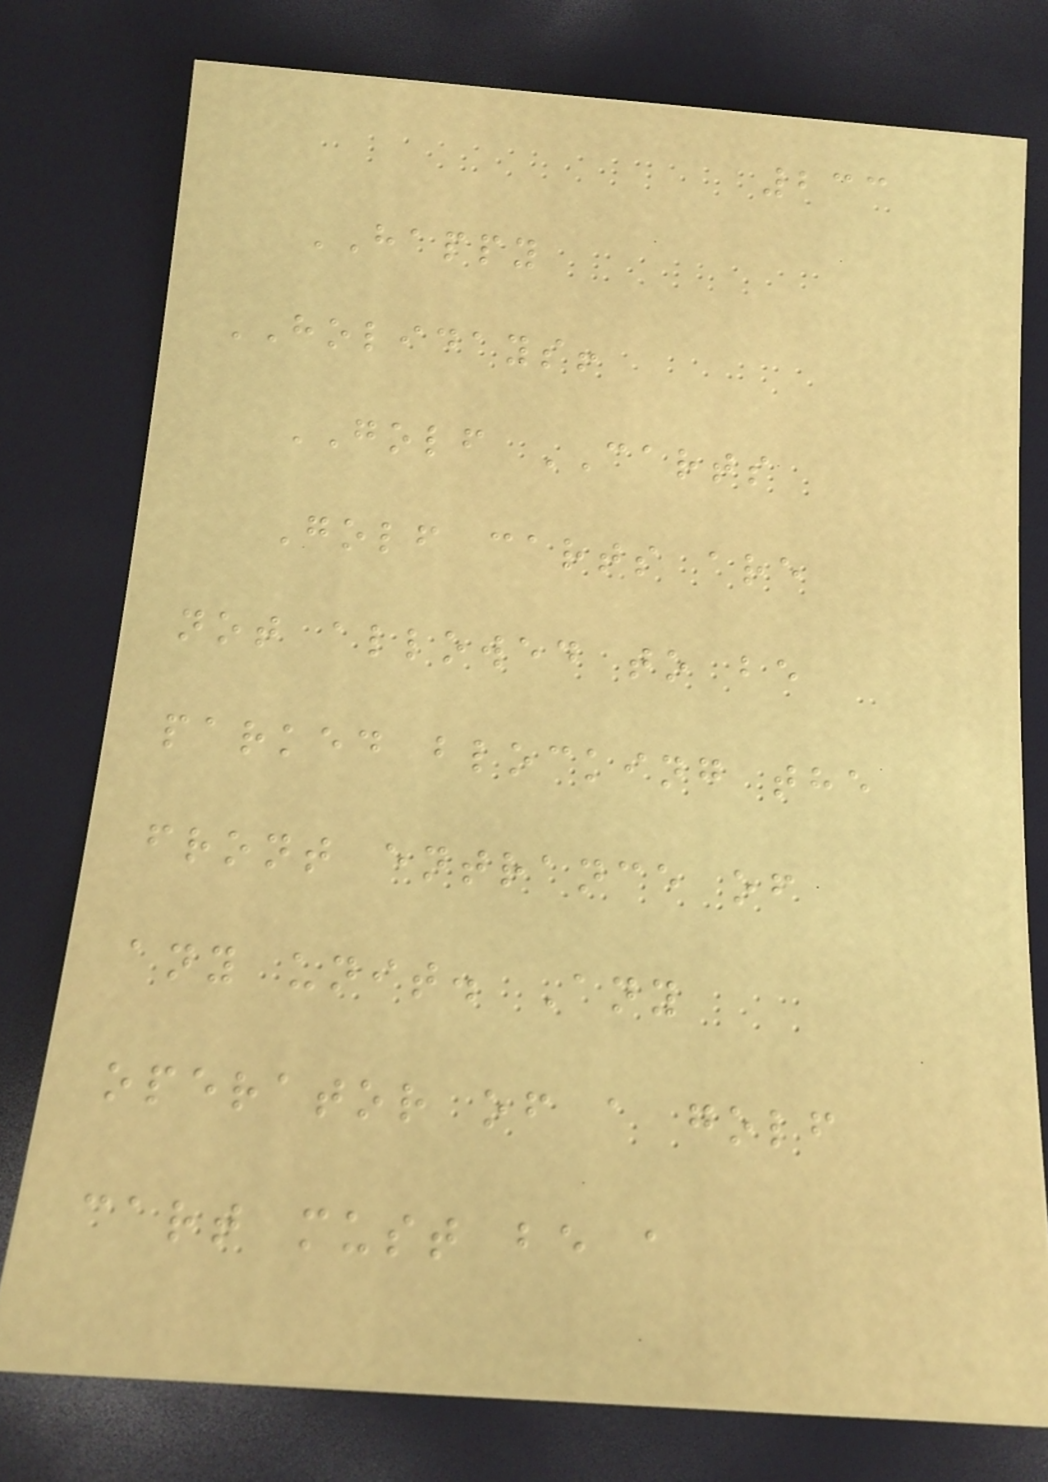233
HAPPY
HOLIDAYS!
GOLF CARTS
Golf carts are
not allowed to be
parked blocking the
front entrance of
any unit. Any
operator of a golf
cart must be a
